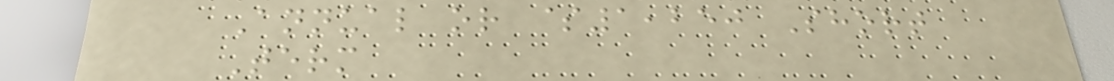Annual or $1,250 Short
Term
